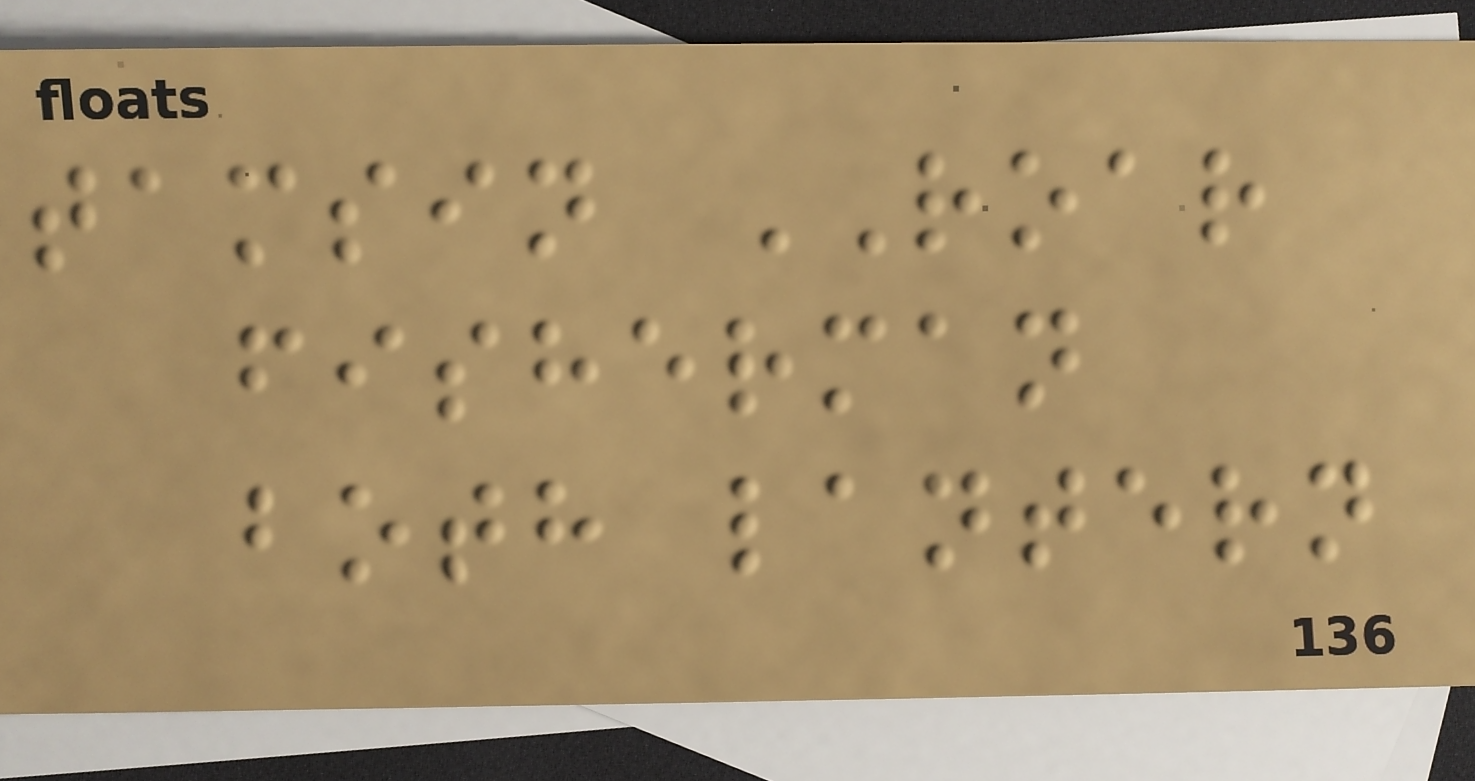tamsin ROAR
fisherman
both lantern
